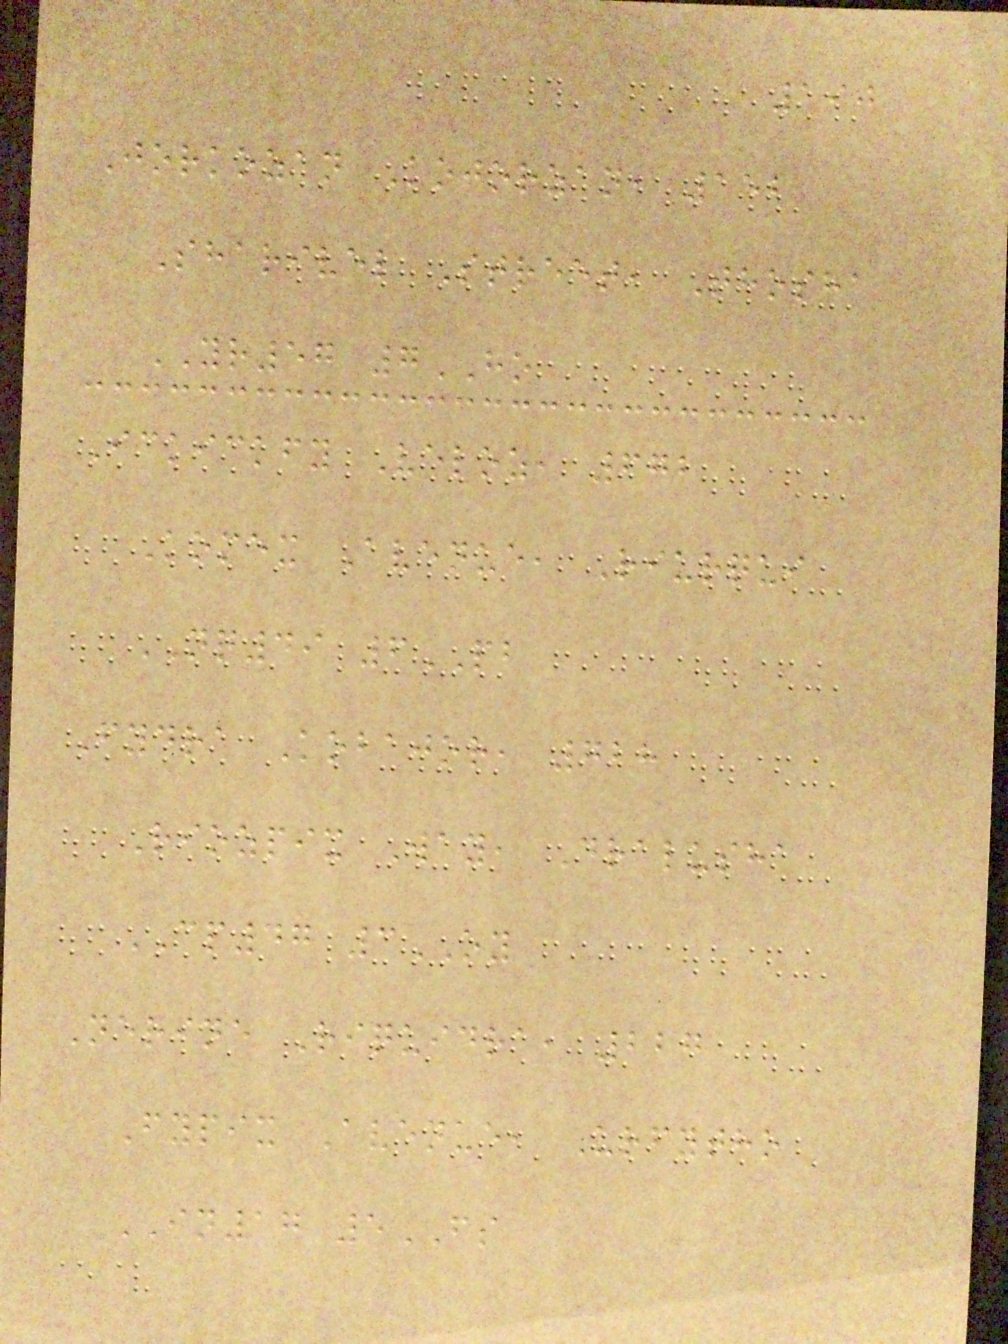190
Jorkozan Kojorzan, 152
Sharivel Street, Thosha
YR57 7HO
Ickickfy Veloz, 672
Komex Avenue, Riurqui
NQ49 6PB
Fydra Kobajor, 728
Riozpix Way, Dralusha
CP47 3OY
Nerine Riquidra, 227
Fypix Avenue, Urfytho
IN17 5FS
